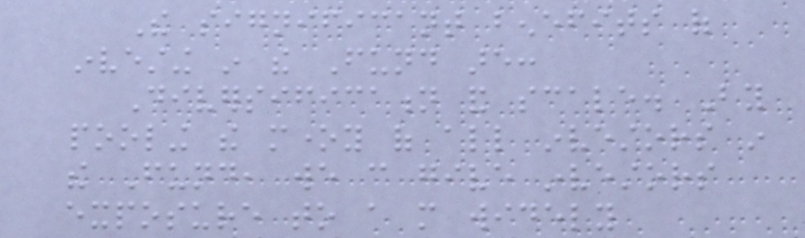The significant benefits of
investing in the Fund are:
Diversification and scale. By
pooling the money of all investors in
the Fund, we can give investors
exposure to a more widely
